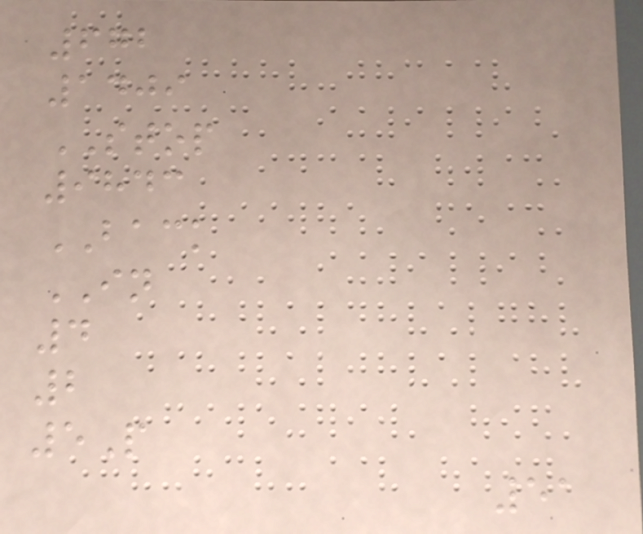672
1409
STOP
9843
BACK
IN
4
2
5P
51
